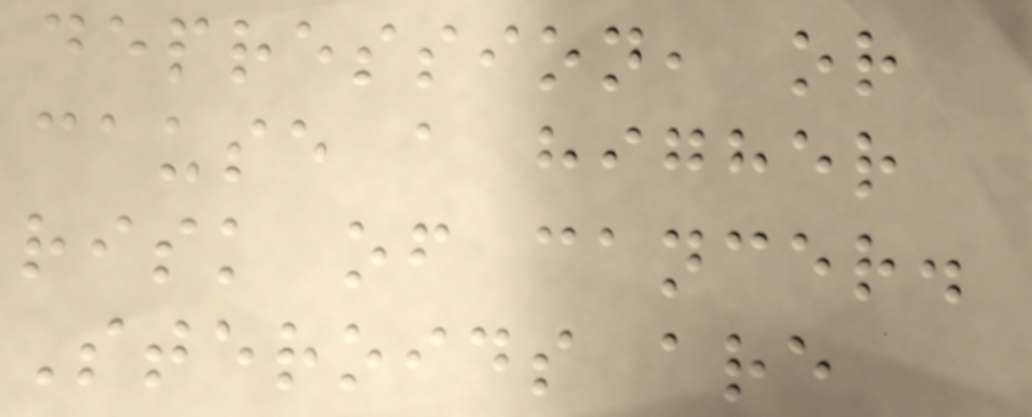depression, or
cause a higher
risk of cancer.
Steroids are
